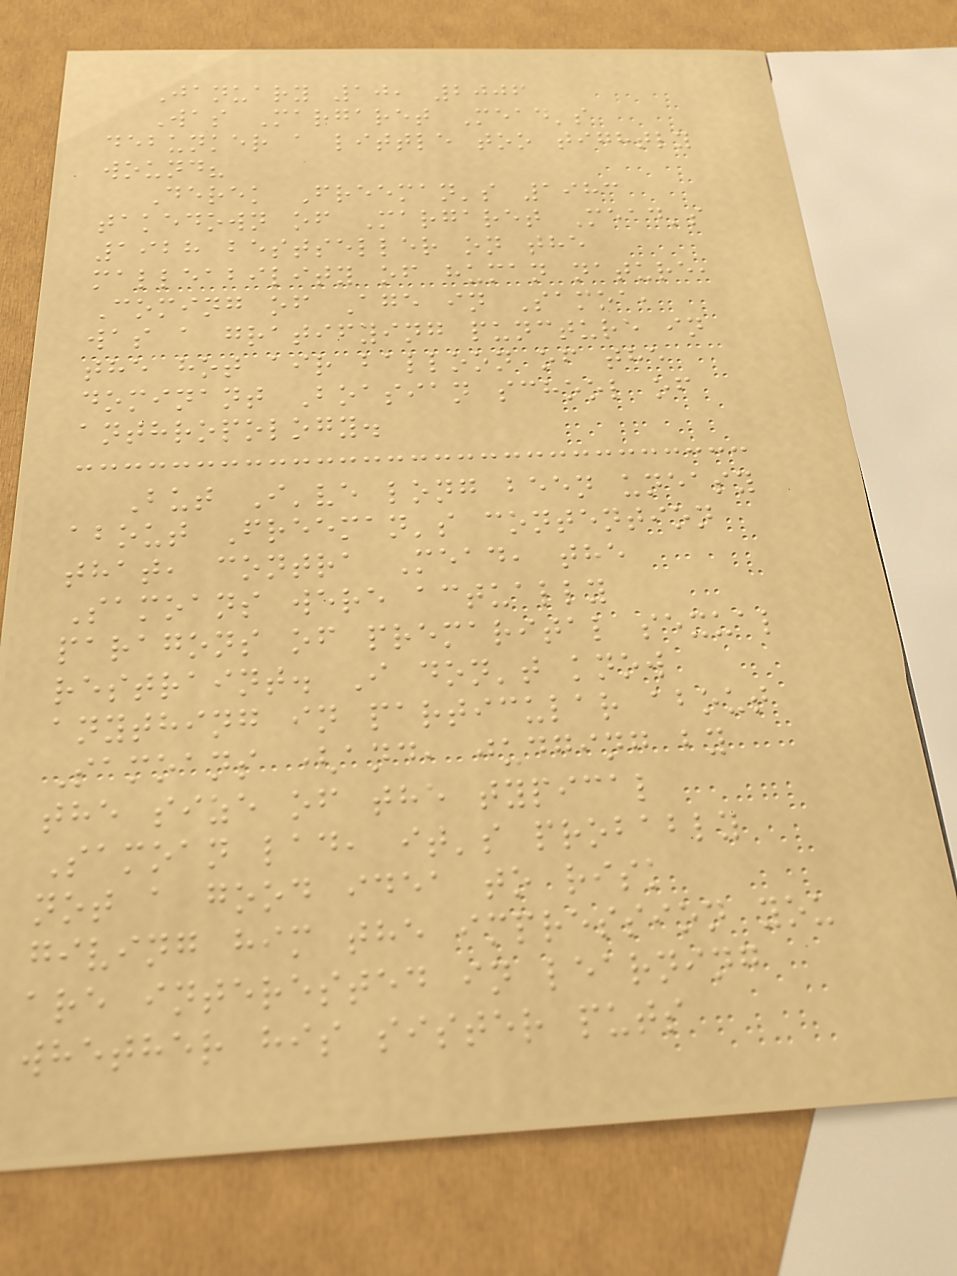January 10, 2006
Was Margaret Mead's
debunker a little too tightly
wound?
Derek Freeman's 1983
takedown of Margaret Mead's
1928 bestseller on the
malleability of human nature,
Coming of Age in Samoa,
was a gratifying puncture in
the hot air balloon of the
dominant Boasian school of
anthropology.
But I've long been uneasy
about Freeman's contention
that, contra Mead, the
Samoans were actually
paragons of premarital sexual
restraint. I don't know
anything in particular about
Samoans (and, judging by
the size of the typical
Samoan lad, it's probably
not a good idea to risk
giving him the impression you
are interested in learning
whether his sister puts
